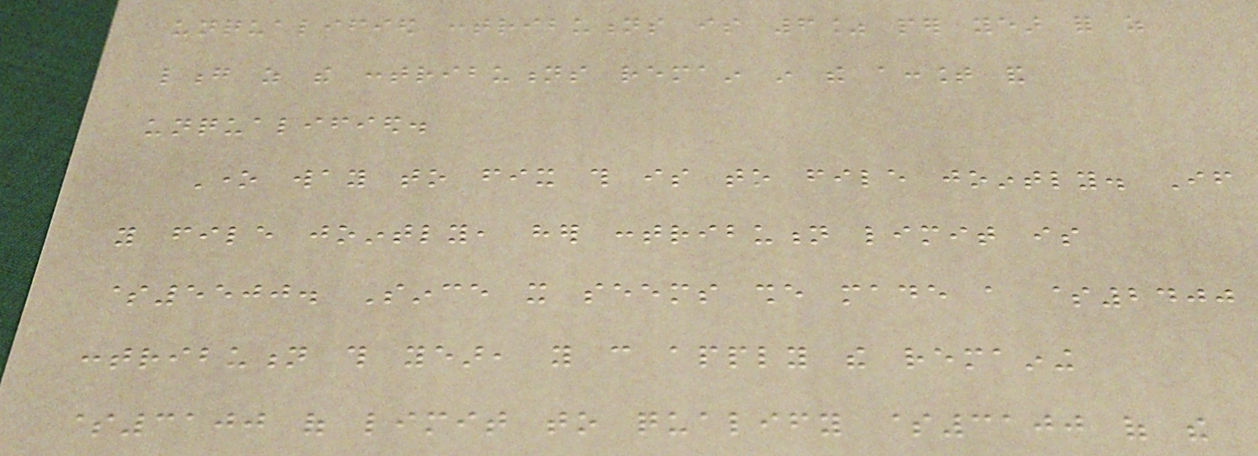unqualified contributions is 6% per year for as
long as the contributions remain in the account and
unqualified.
One way to fix this is to file jointly. If
you file jointly, her contribution limit is
$5500. Since it seems she made a $2400
contribution this year, you can apply the remaining
$3100 of limit to qualify $3100 of the
